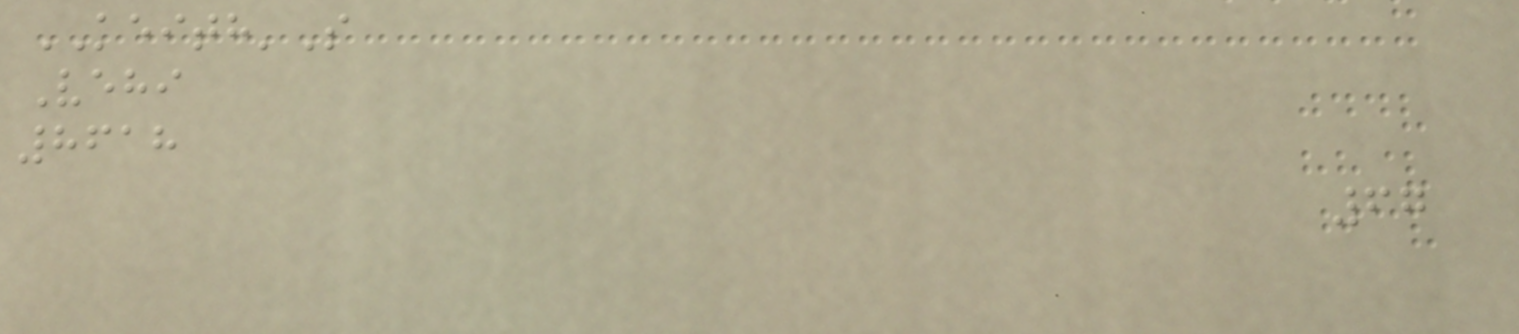KEITH'S
Vehi
8618
67
